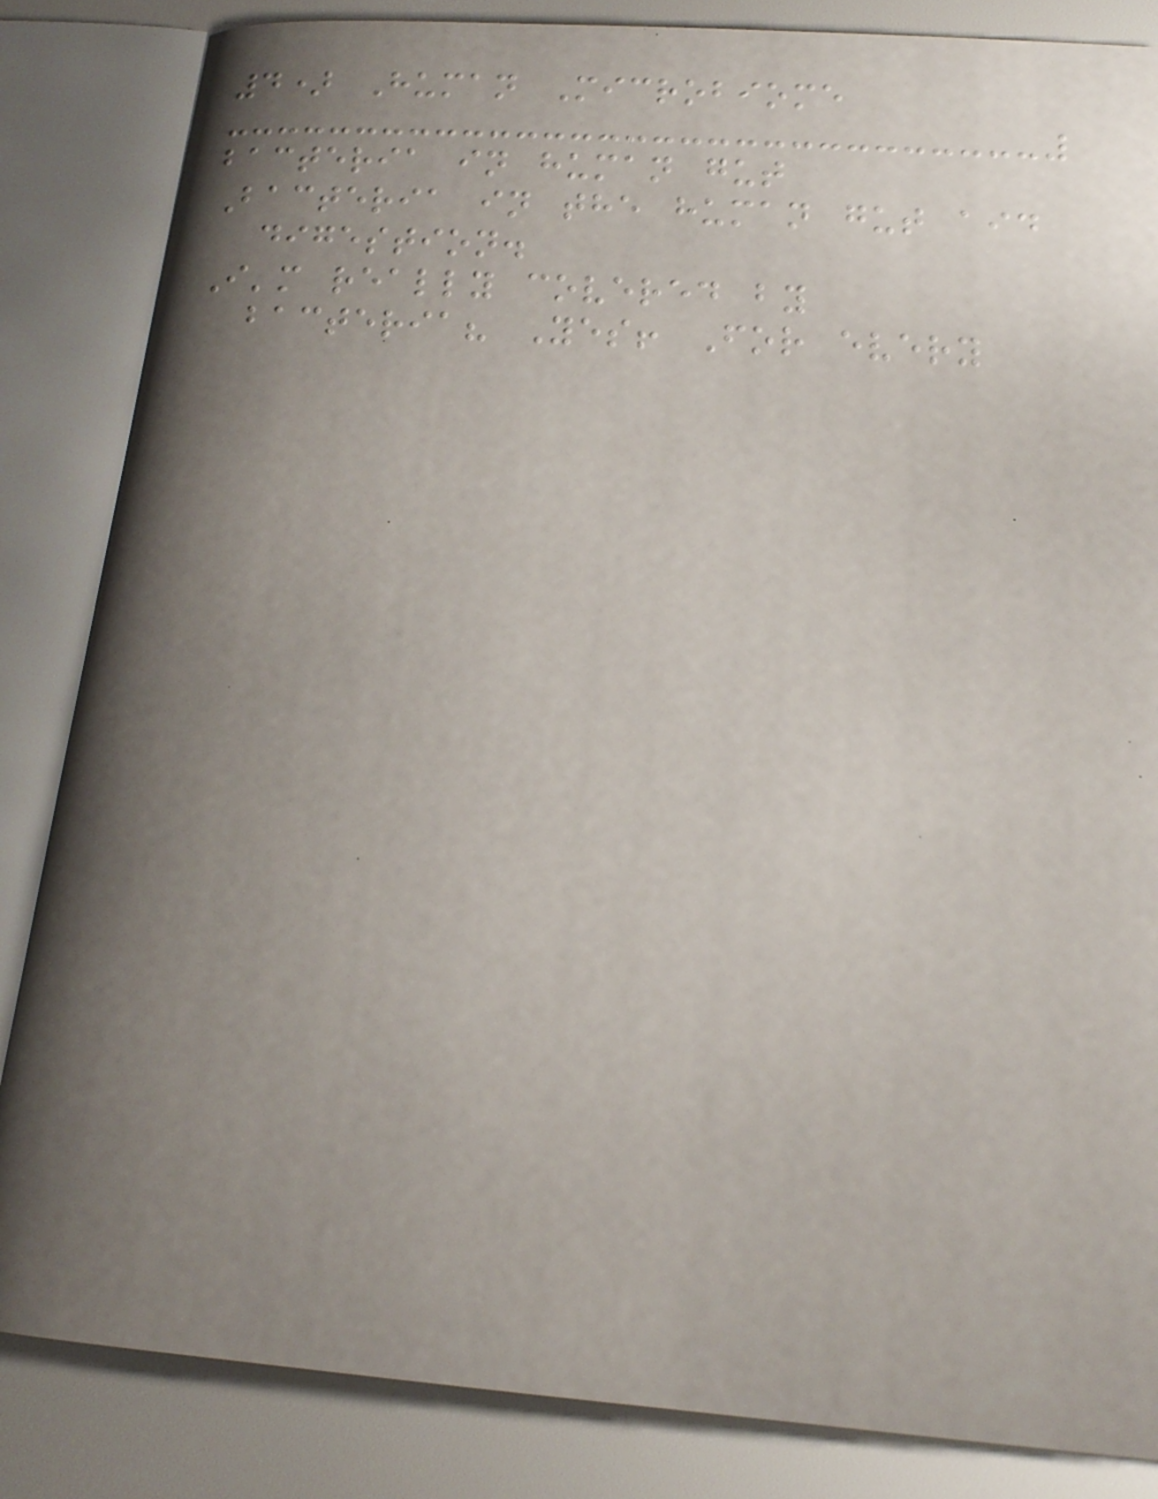4) Human Microbiome
bacteria in human gut
Bacteria in the human gut aid
digestion.
I'm really covered by
bacteria? Yes! For every
